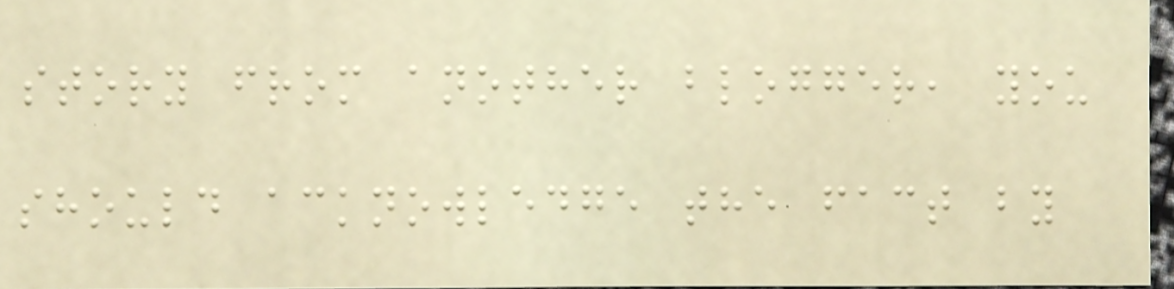story from another blogger, you
should acknowledge the fact by
